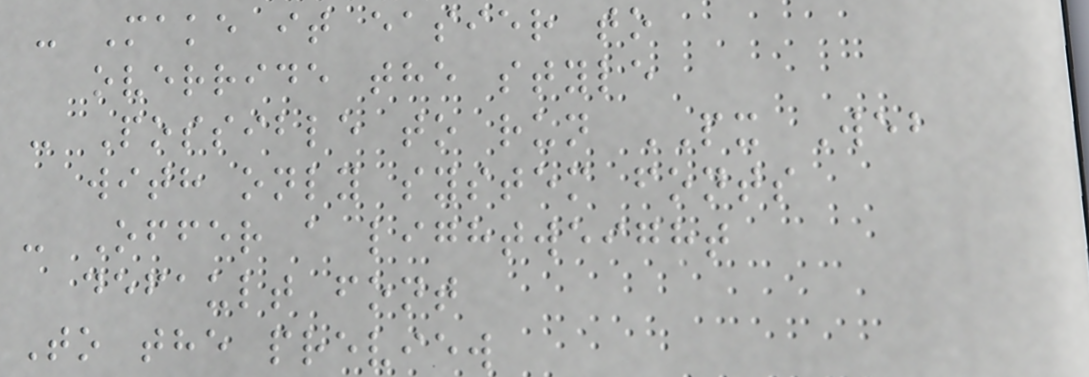- Make it easier to
override the style
- Possible to run PX Web
with only system fonts
- Offer a lightweight
default font
To the preview
